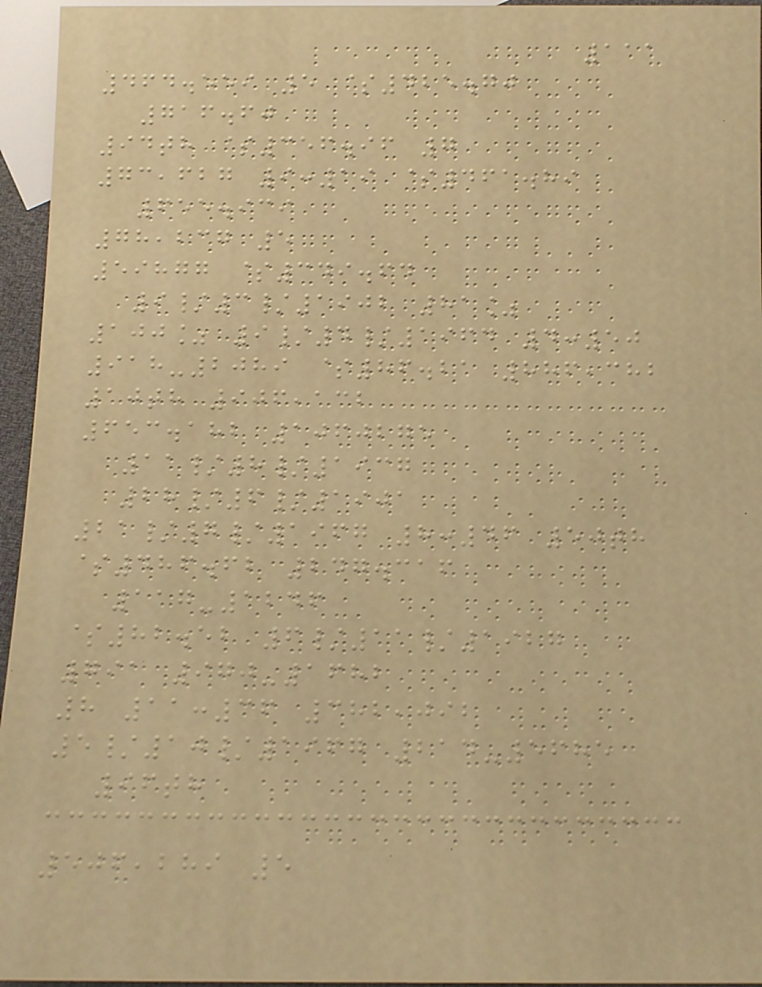111
464.559 5 $425.70
716.60
94th $356.96 7
73,627 9:19 $461.89
655.939
78,237 5
59877 $349.64
9/3/1902 81%
100% 9/4/1964 4:50
918-2089 $86.21 886,382
10th 906,132
653.182 1060275
11/8/1937
28/6/1901
21/7/1967 8:46 50th
$486.62 247.316
117-1246
$82.52 6/11/1927
791 970-1682
8 11:36 382,092
5/10/1967 214-5685
96th
506,289 5
